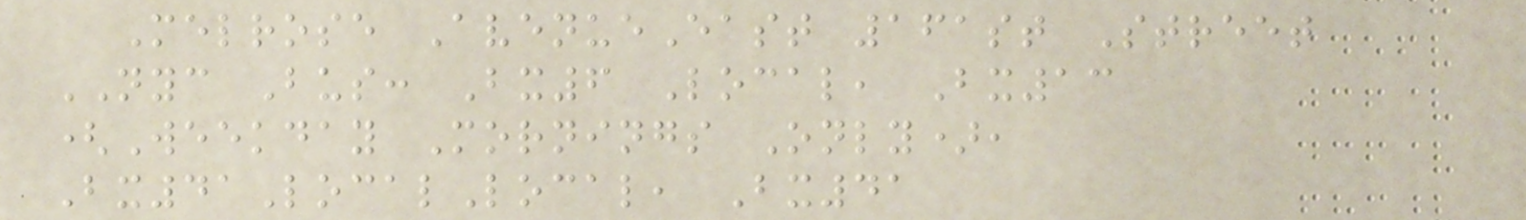Melrose AvenueEast 161st Street
NYC Bus: Bx6 Local, Bx13
(Weekday Mornings Only),
Bx41LocalLocal, Bx41
